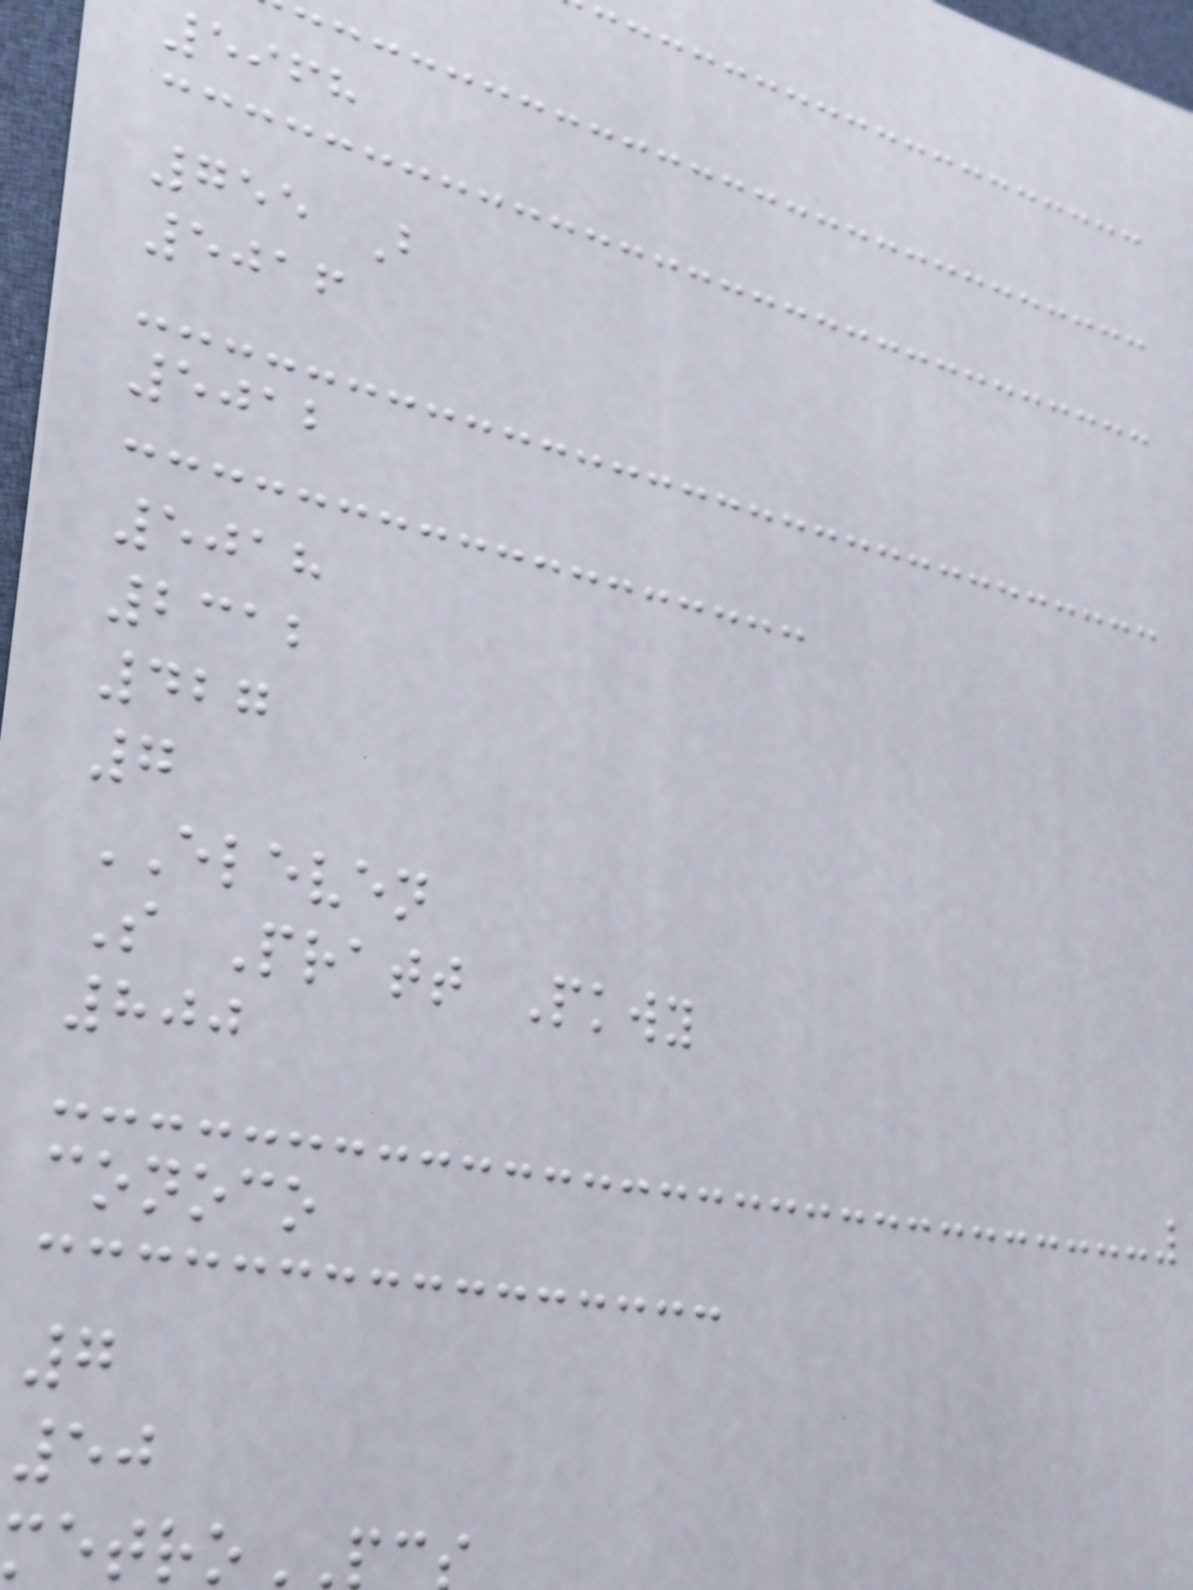5968
755 B
5016
5012
5018
2312
427
7
ELEVEN
S Pratt Pkwy
800
conoco
7
50
metro
